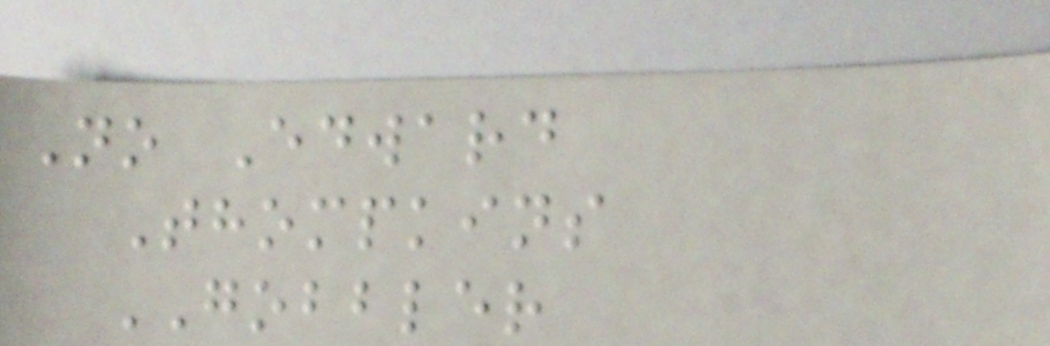No Edward
Thompkins
GOBBLER
